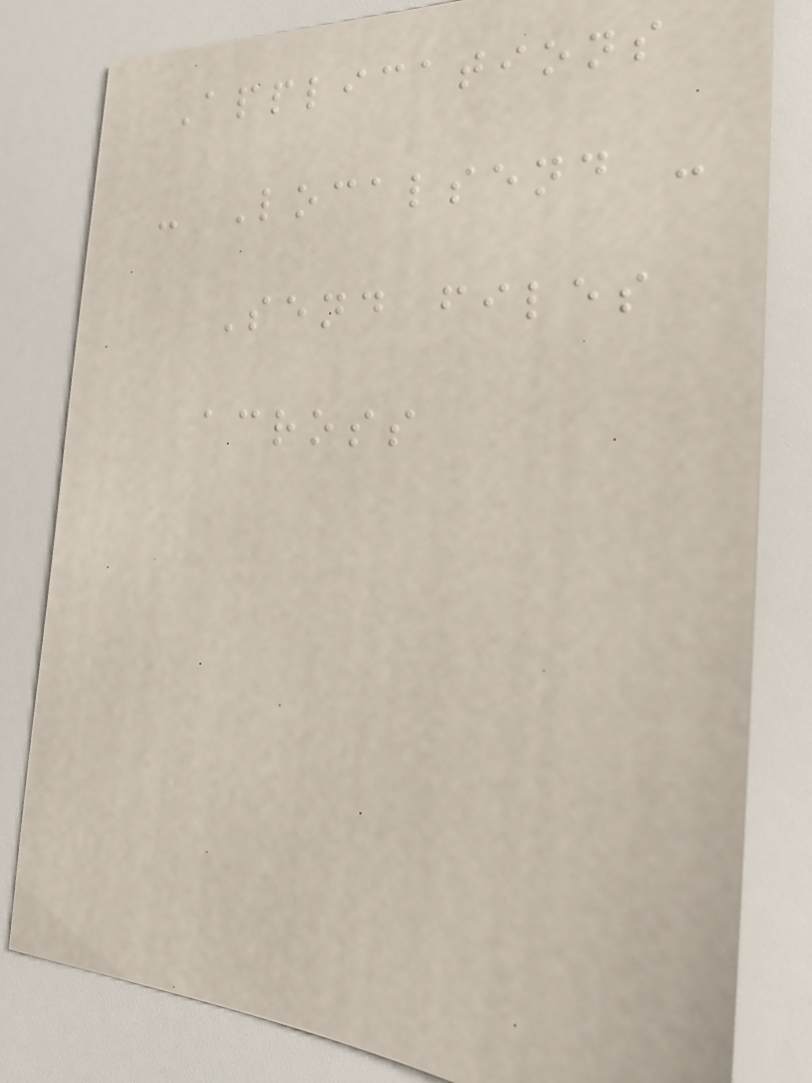Applications
- Localsend -
Send files
across
